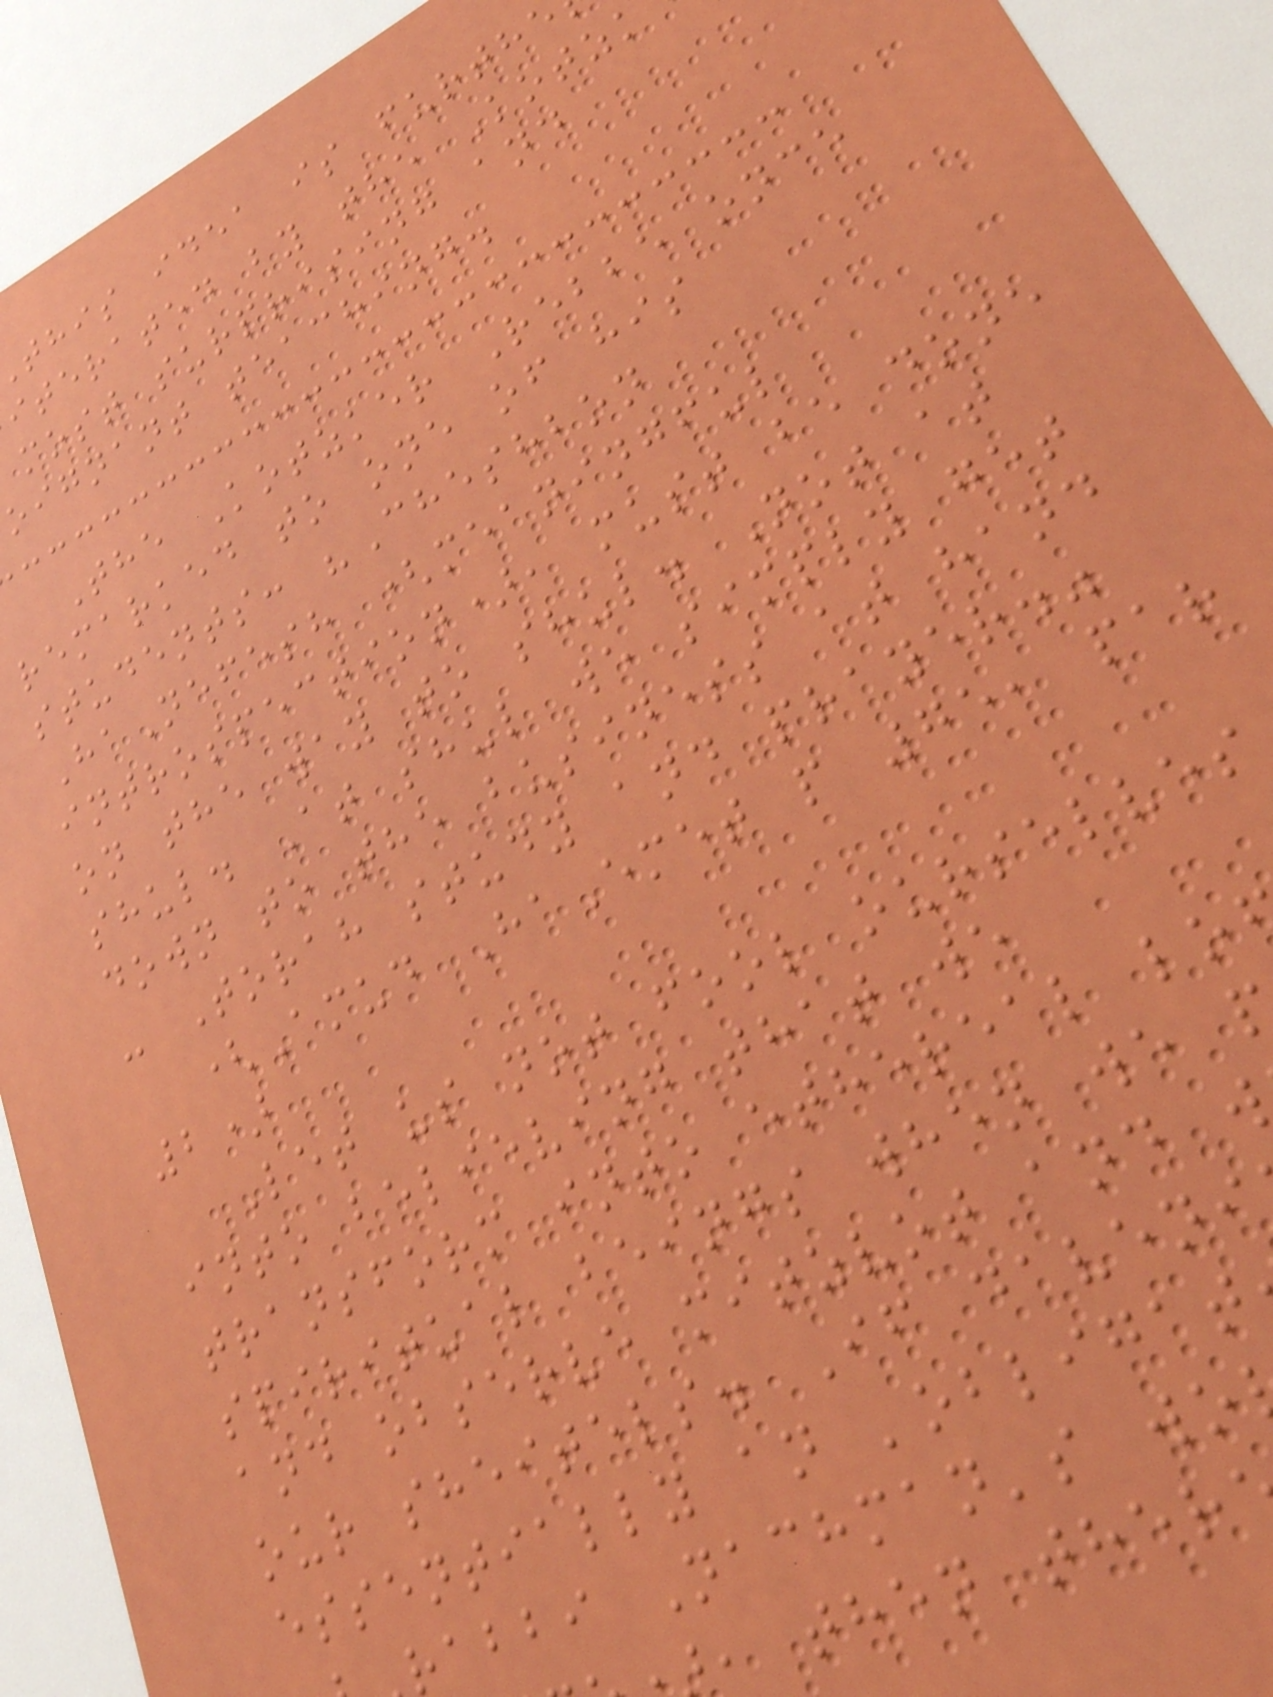this idea is furthe
iterated by the Kotzk
most surprising and
oignant teaching.
The Kotzker Rebbe once
remarked to one of his
students: "Cheshbon
HaNefesh (meaningful
introspection), must be done
on the way to shul. Not at
shul. At shul we simply get
down to the business at hand
- Torah study and prayer."
(Amud HaEmet p 75, par
2)
Let us not fool ourselves
into believing that we
transform into ethereal lo
spiritual beings when we
and observe mitzvot and w
our sheitels. If daveni
essentially an 'obligat
rabbi Nachman's wo
, then ther
